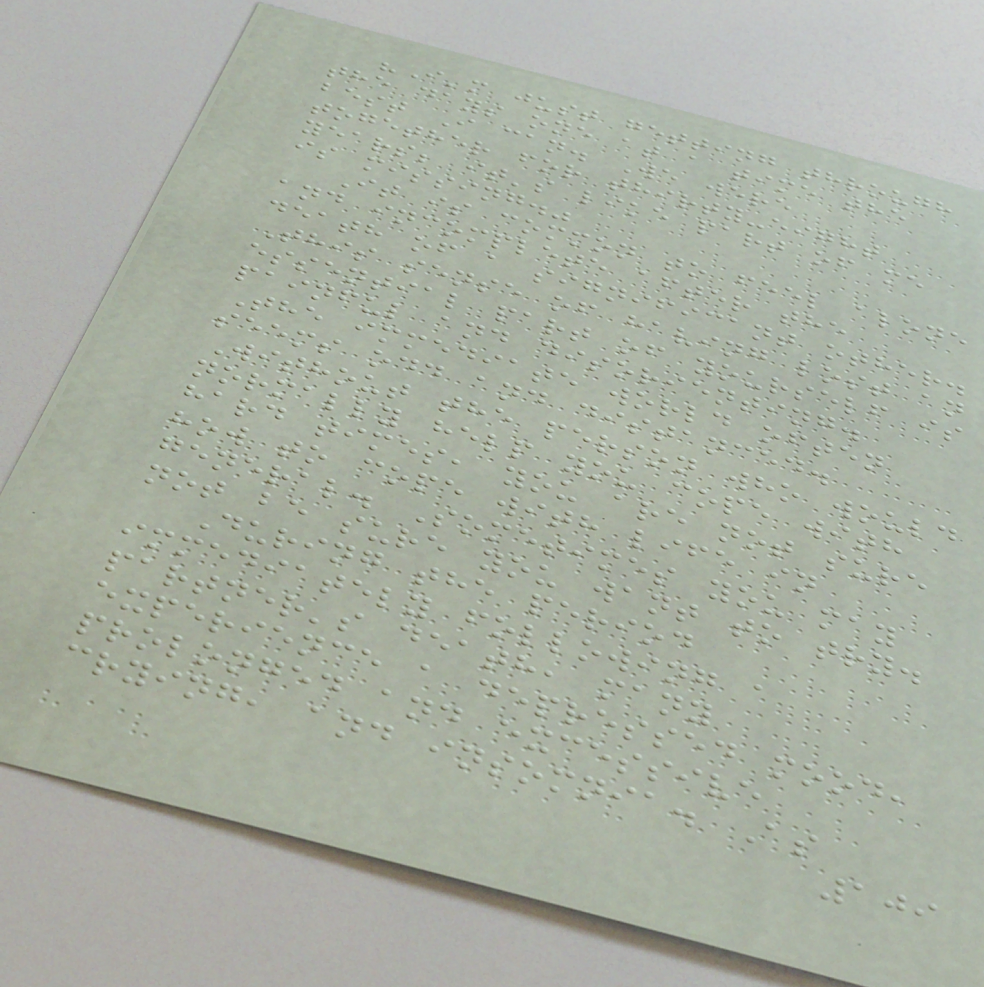"I'm just getting through
the days one at a time the
best I can. We were
together for thirty-eight
years; it's like part of me
is missing."
It is common to feel alone
and incomplete after the
death of a significant other.
This sense of having lost an
essential part of yourself is
painful and disorienting.
The immediate world often
seems odd and distanced.
Without the person who would
normally help you cope with
hard times, you are not sure
how to cope with life in
general. Sometimes you may
not be sure you want to try.
During the period
immediately following a
partner's death, many
experience a depressed mood,
prolonged and excessive
crying, and insomnia. As
109
